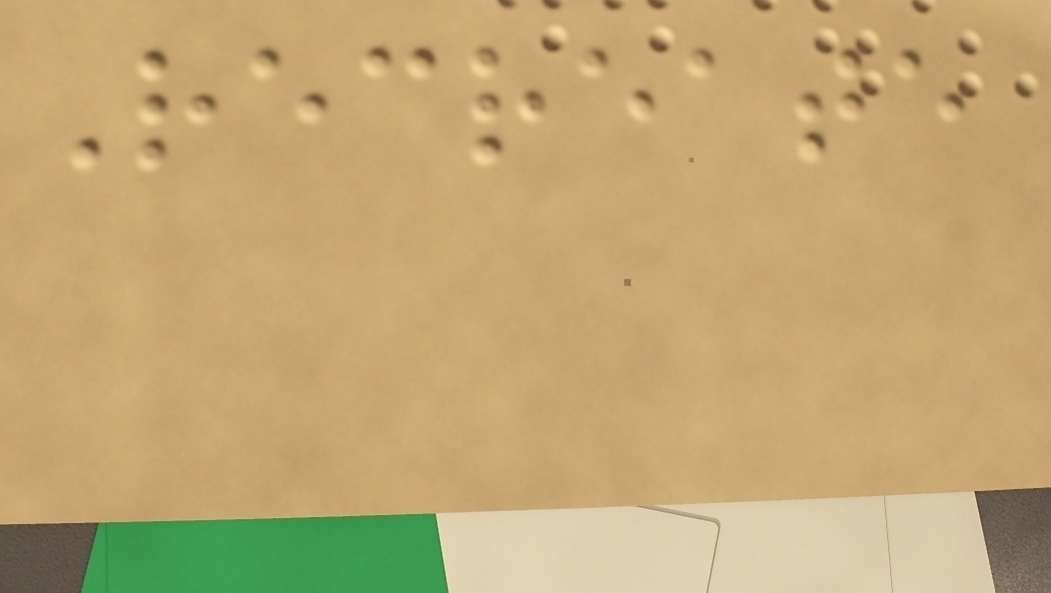Recreate
